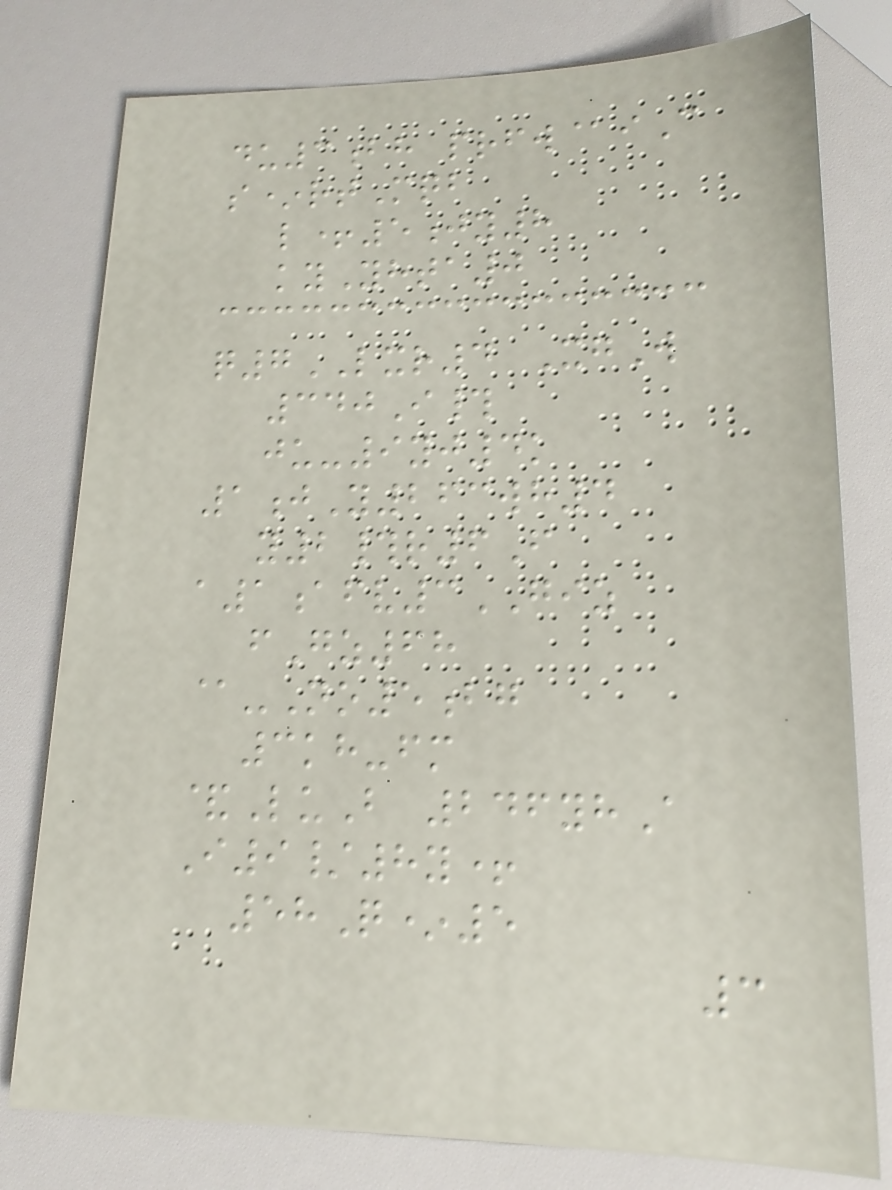du3bh prfw@iC
s*rtMqb
l+5jy8
kyYhta0
q7LXR4 XgW
340I#
ju-9yj4k
1jY263wh4
y2#r6F
a1afv3GIZ
fGz68
@-No5bg
3kh-fm
&LuB 246yhA
I9/8y+
58Q*5
3
